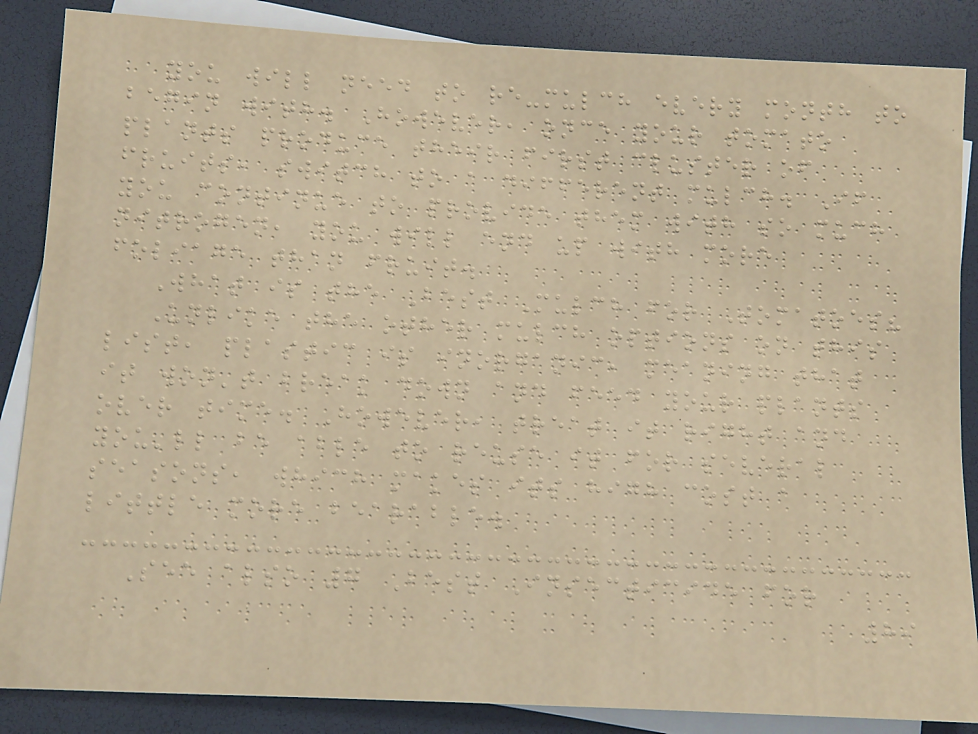you will need to re-mulch every month to
begin with. However, once your tomato
plants produce their first cluster of
fruits, switch to a different mulch. If
you continue to provide them with so much
nitrogen, you will end up with more
foliage than fruit.
What is the Best Mulch for Tomatoes?
Unlike the other mulch options on this
list, plastic is inorganic, meaning that
it won't break down and feed your plants
over time. However, treat it right and
you'll be able to reuse it for several
seasons, which makes its high cost a
little more bearable.
See also 7 Best Insecticide for
89
